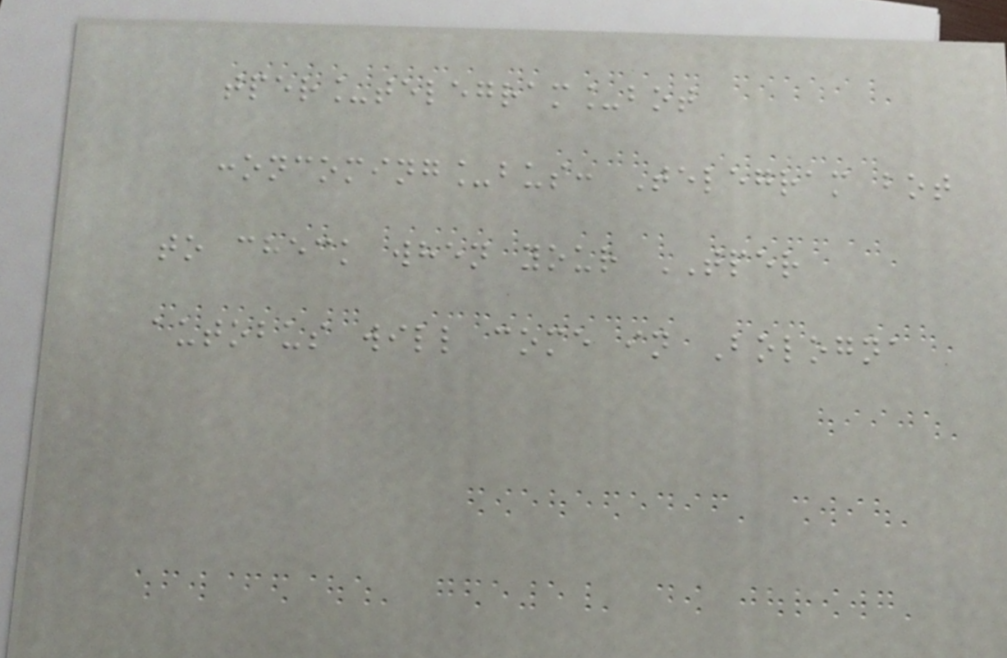tper_telegram_bot
:oncoming_bus: Telegram bot
to check when your TPER
autobus will come in Bologna
